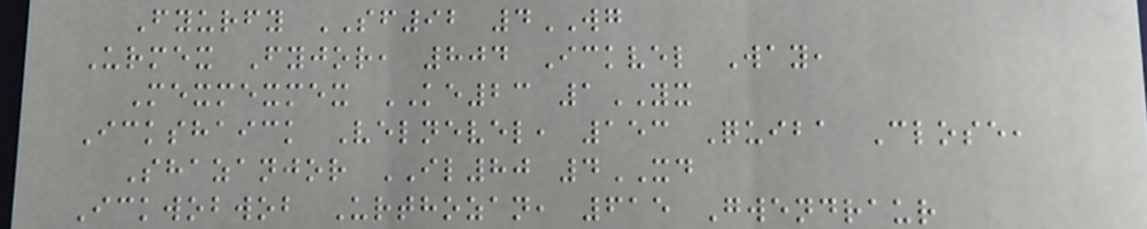Fyurfy SF92 4WG
Urmex Fyjor, 804 Ickvel Way,
Mexmexmex KE23 1YX
Ickshaick Velnevel, 153 Quiba Close,
Shazanjor IL80 4XD
Ickwobwob Urthozan, 615 Gwendraur
